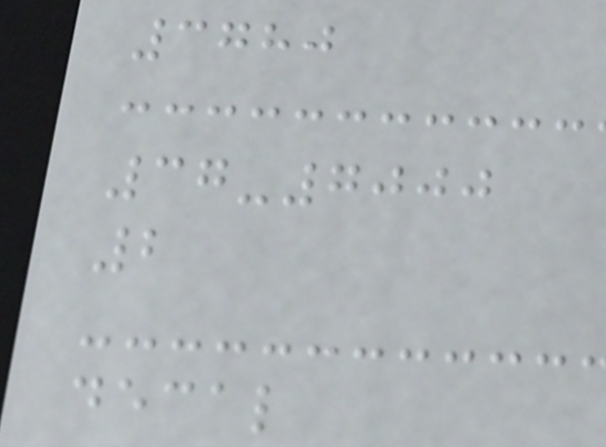3780
37-7000
2
decal
